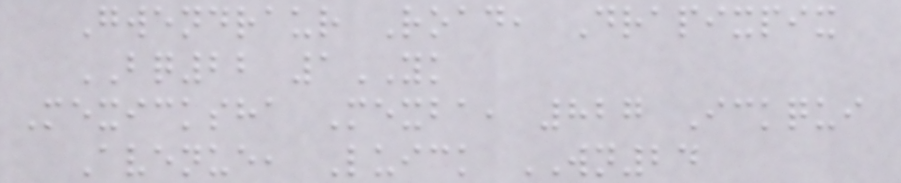Gwendraur Road, Drapixpix
BQ22 1YK
Mexicksha Mexba, 827 Ickqui
Avenue, Luick WN24
